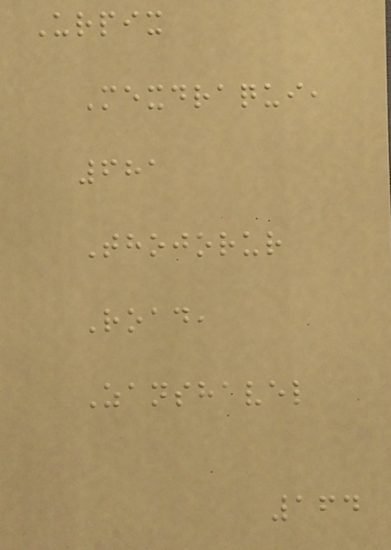Urpix
Mexdraqui,
681
Thojorur
Road,
Zanshavel
164
